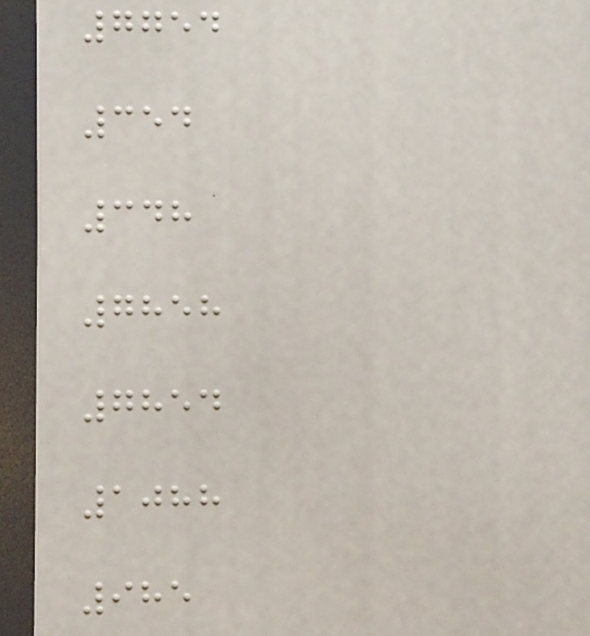7754
354
348
7858
7854
1088
985
